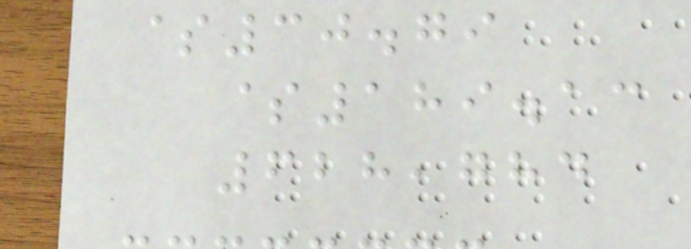$30.79
$189.13
628,784
